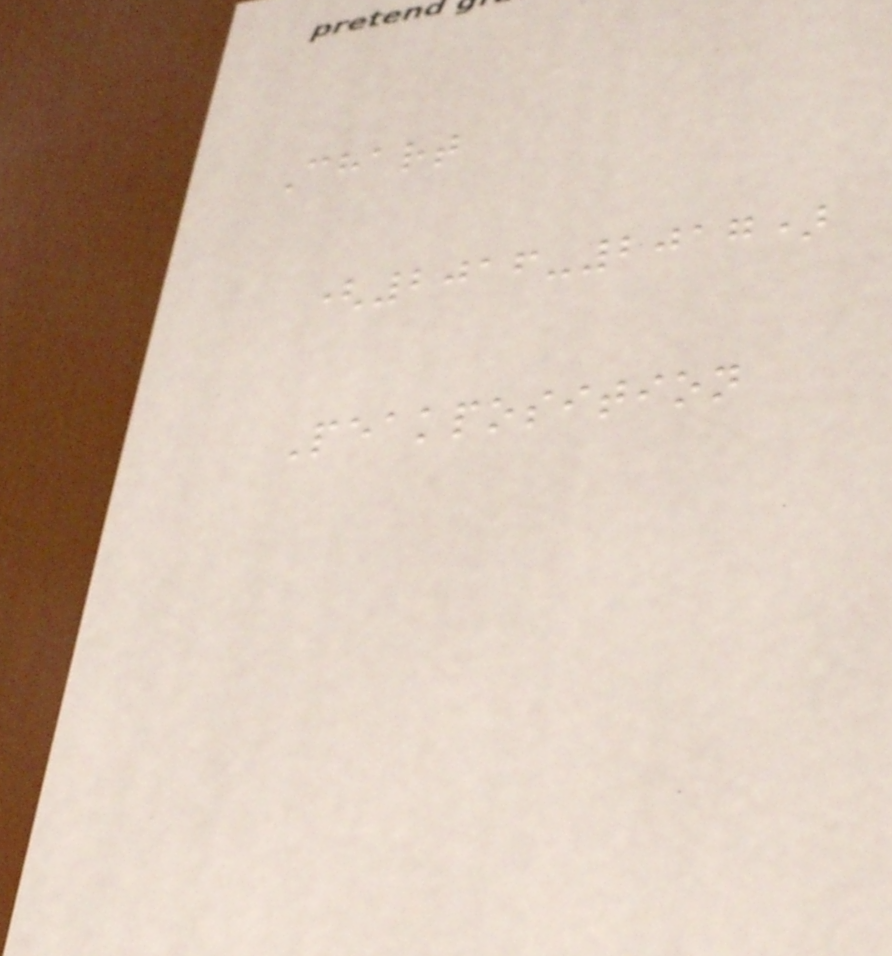Chart
(2016-2017)
Peakposition
